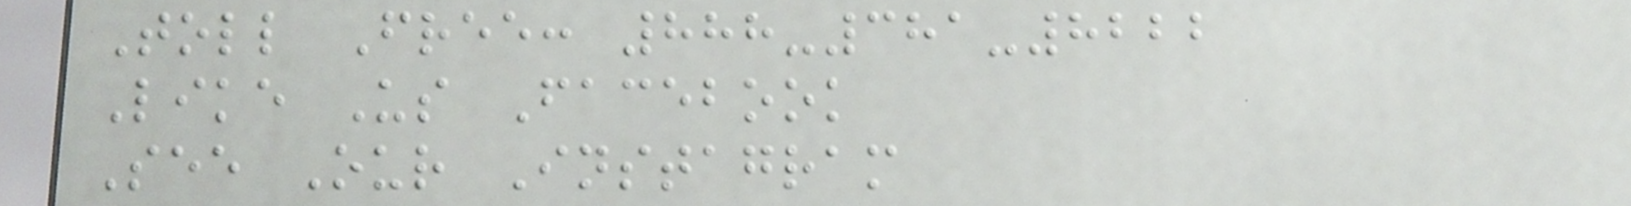Toll Free: 888-381-8222
Like Us Facebook
See Our Instagram
